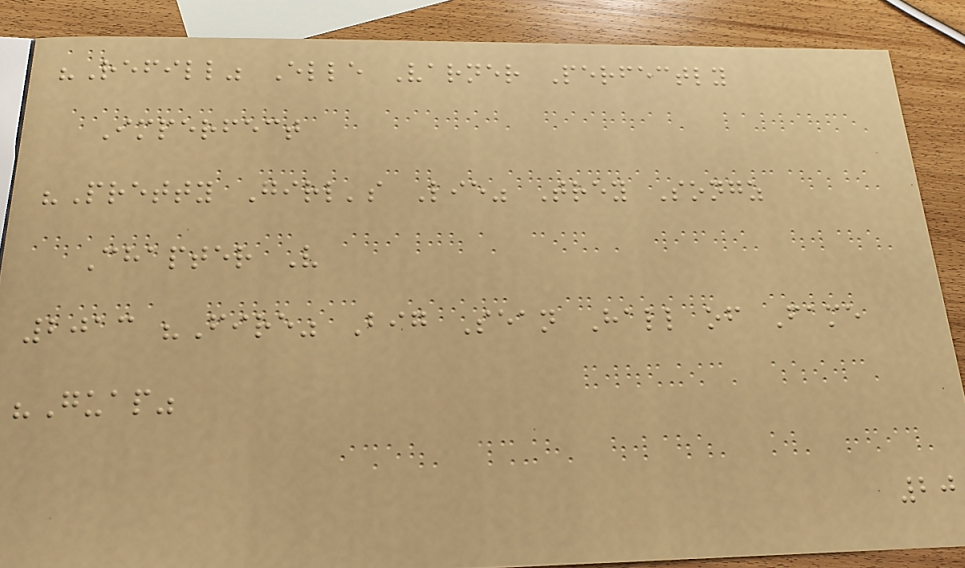"Refill" Elle Varner Perfectly
Imperfect
"Pretty Girl's Lie" Trey Songz
Chapter V
2013 "Fire" Big Sean Hall of Fame
"Guap"
20
